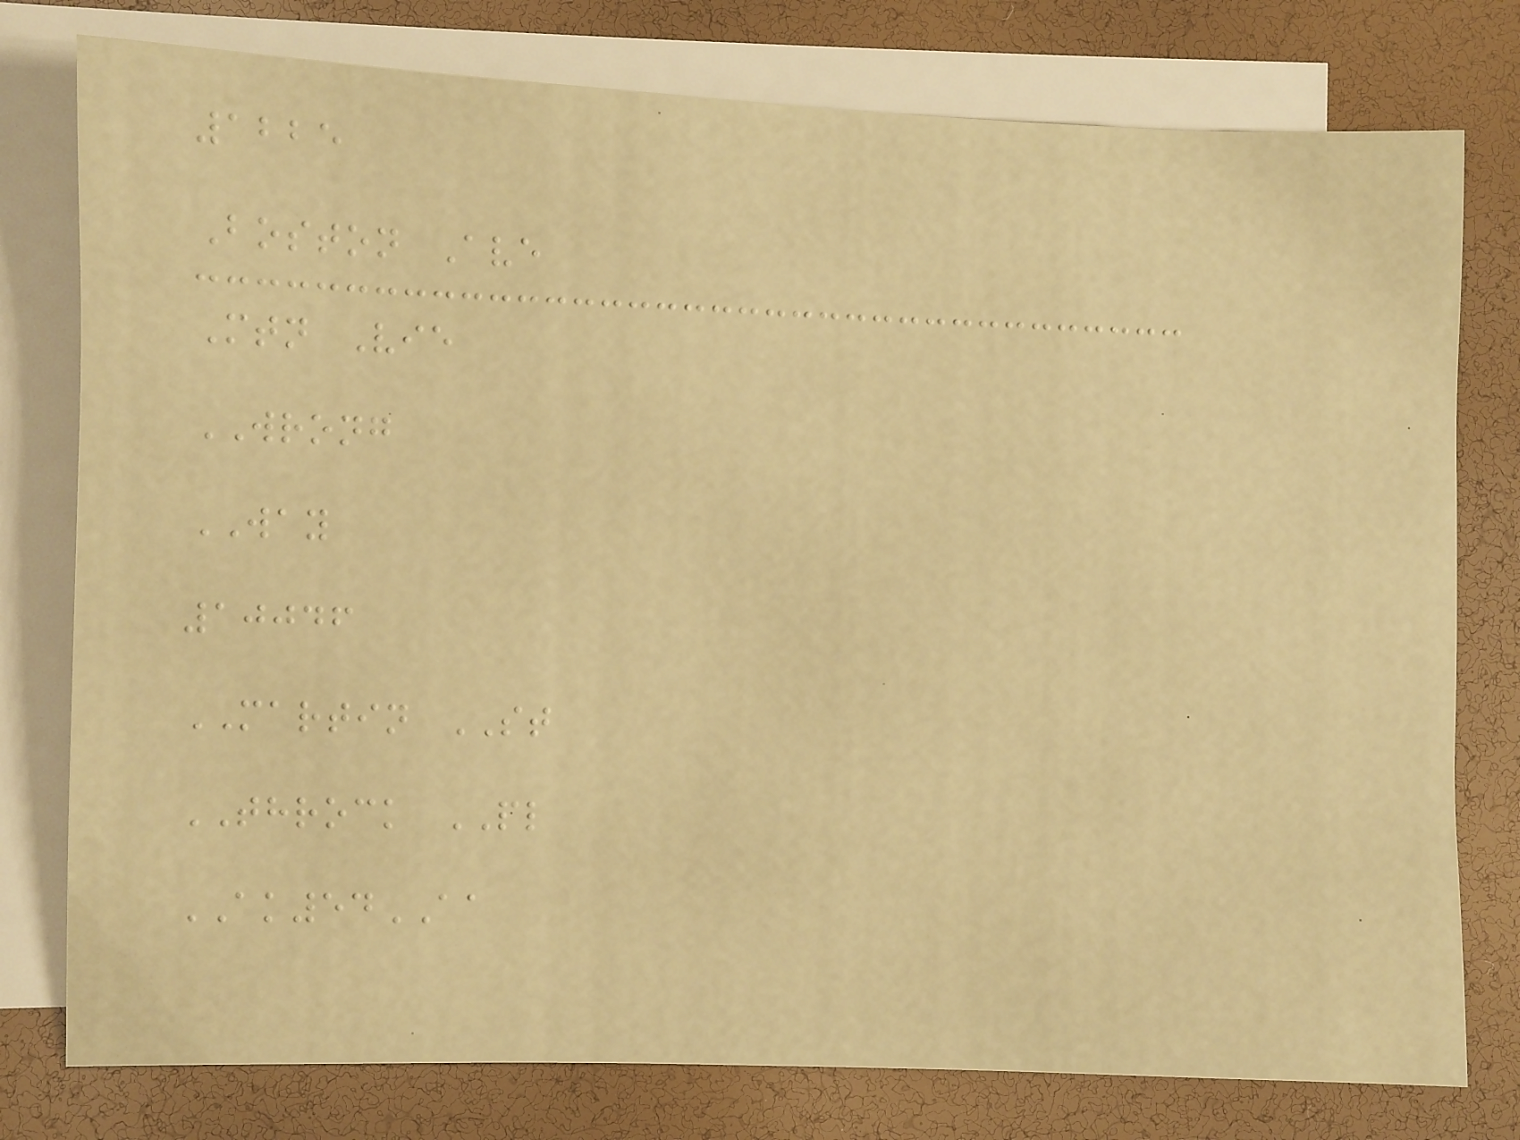1225
Boston Ave
Mtn Vie
WRONG
WAY
10046
MARTIN ST
THROCK PL
AK54AA
